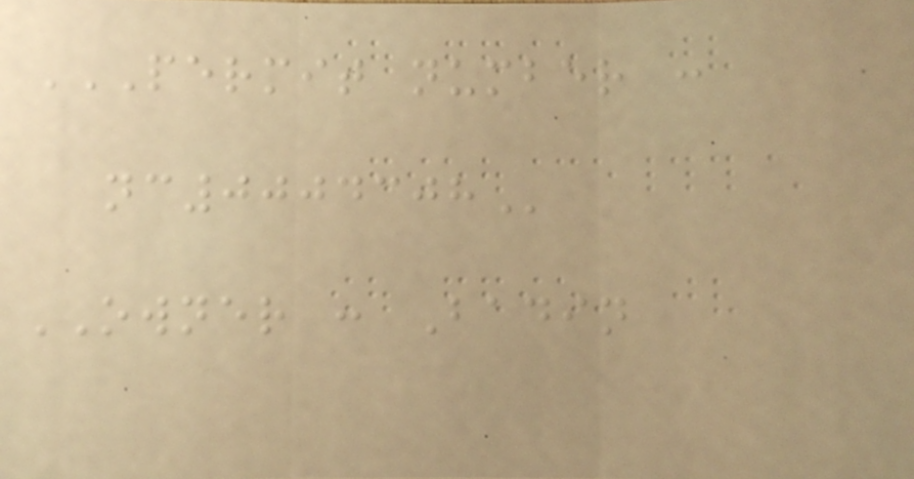PERMIT NUMBER :
NC0004308
OWNER : Badin
